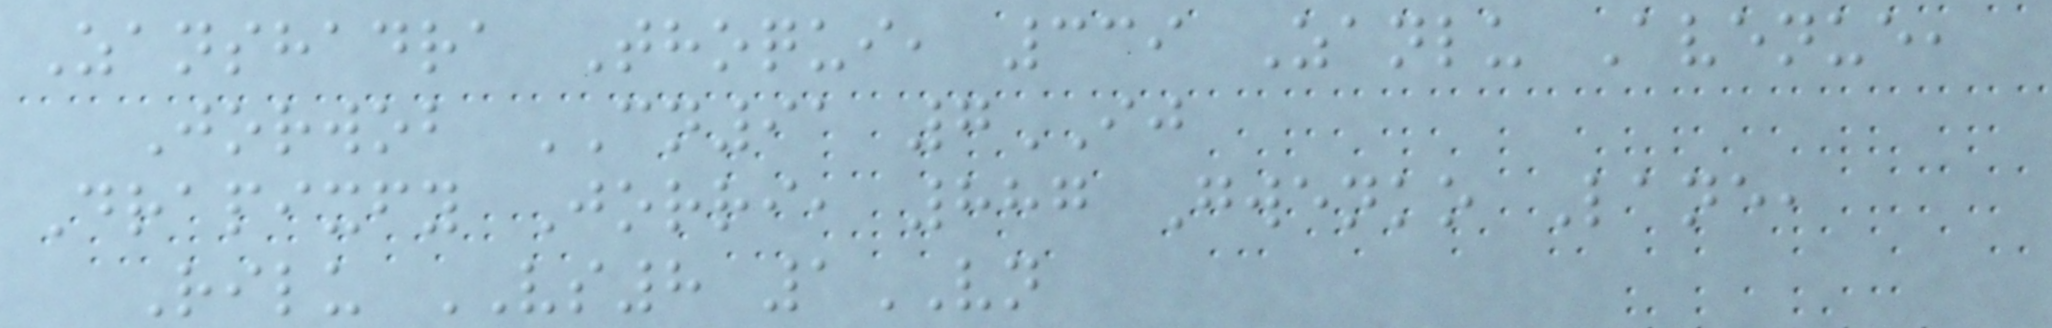Zanshadra Thoqui, 339 Zanlu Avenue,
Jorwob CN91 7IJ
Drapixfy Jorri, 887 Gwenko Lane,
Rilu VS8 1VN
